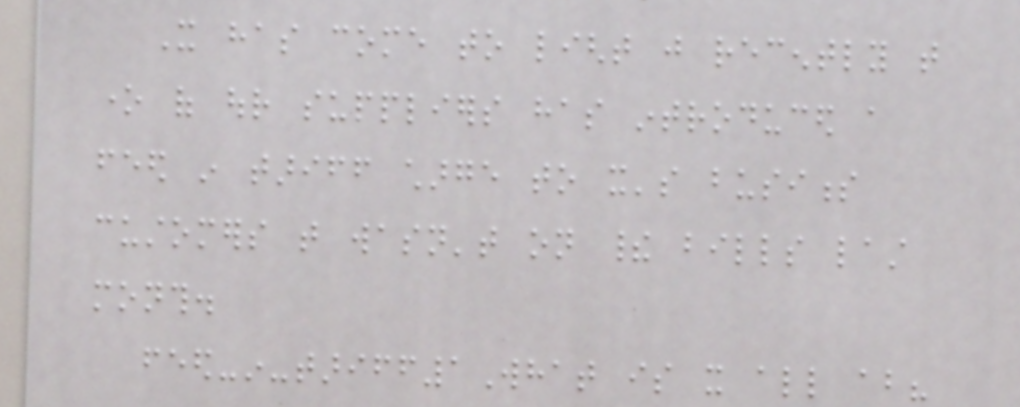It has come to light just recently that
one of our suppliers has introduced a
feed in tariff charge to it's business
customers that wasn't on their bills last
month.
feed-in-tariff1What is it all about?
